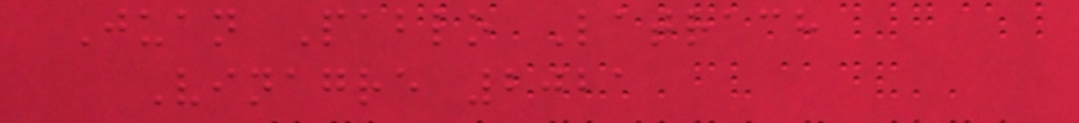Juan Pablo Latrach
Vinagre 2021
